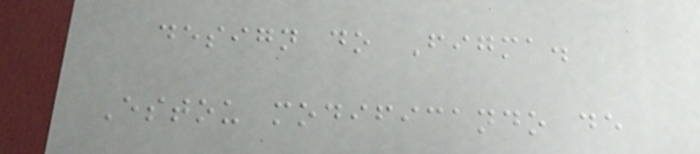design do Figma.
Estou modificando de
